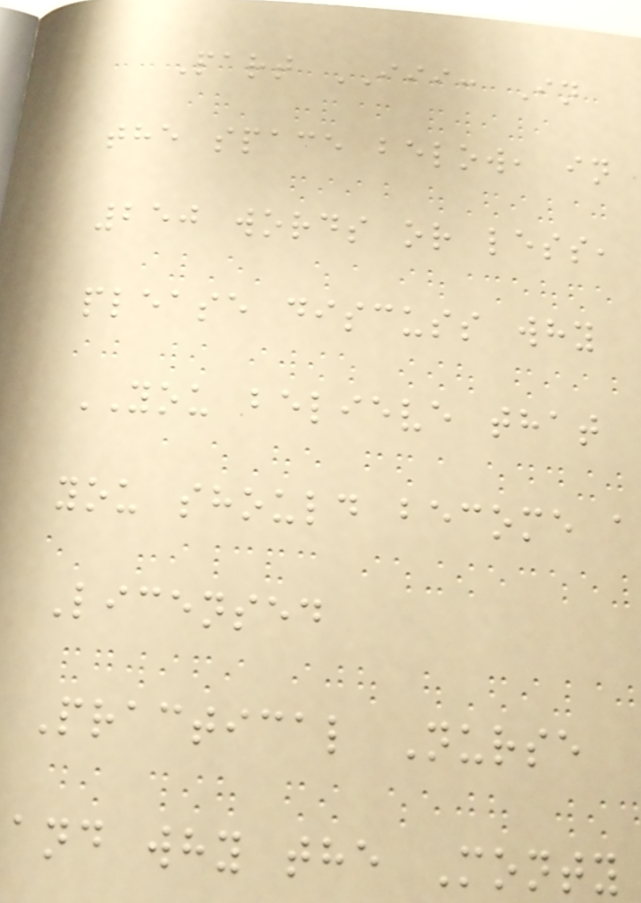Part III: In
the space below, in
250 words or less,
please discuss why
YOU believe that
you should become a
Licensed
Practical Nurse
and why the Monty
